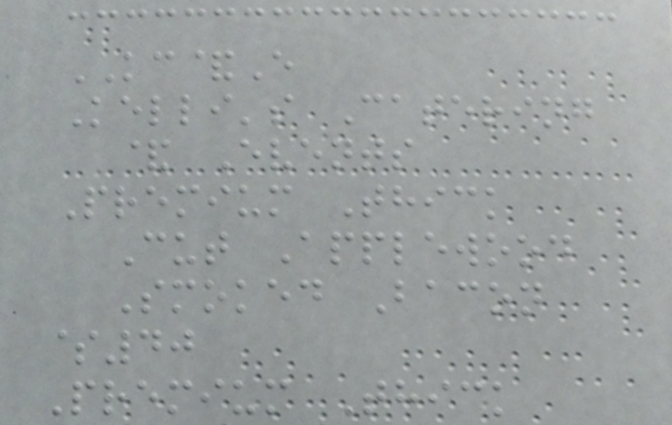KC&E
Kelli's Catering
& Events
Premium Thick
Cut Applewood
Smoked Bacon
$40
Premium Thick
